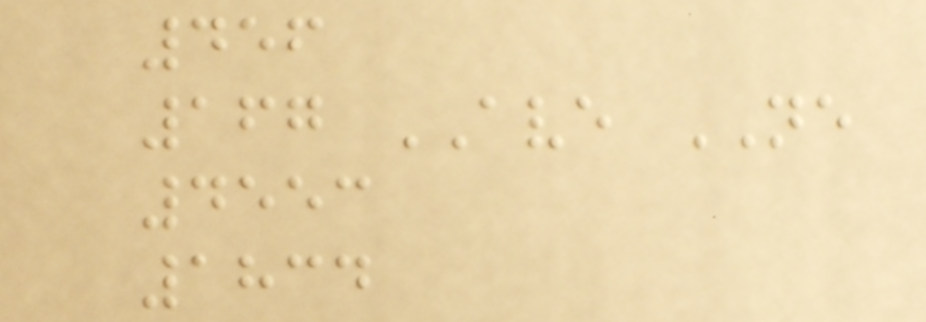456
167 AVE NE
4553
1834
